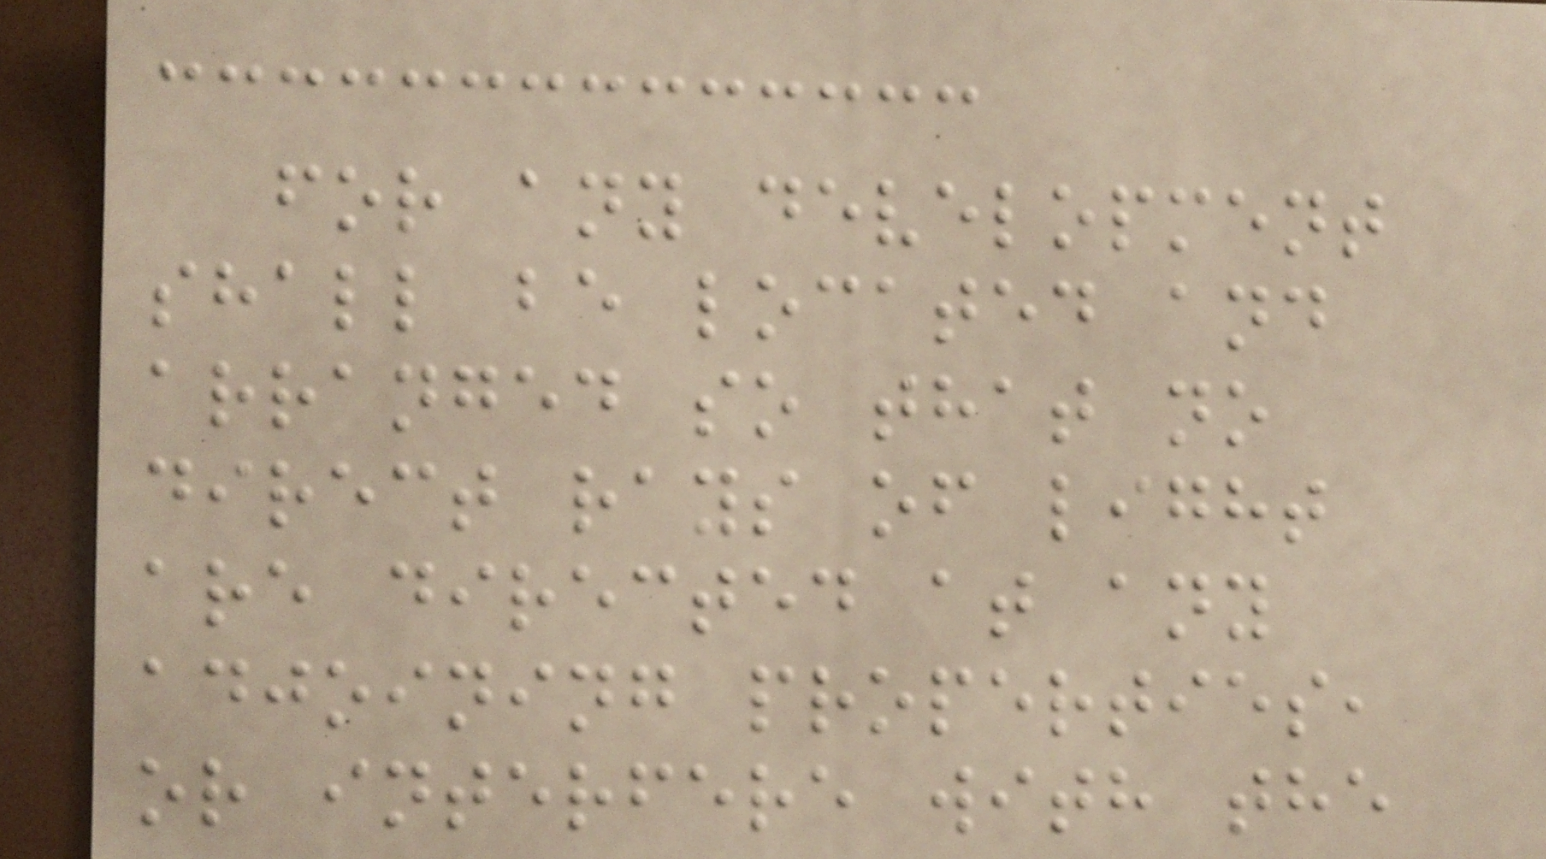for any development
shall be located and
arranged so that no
direct rays of light
are directed at any
adjoining properties,
or interfere with the
